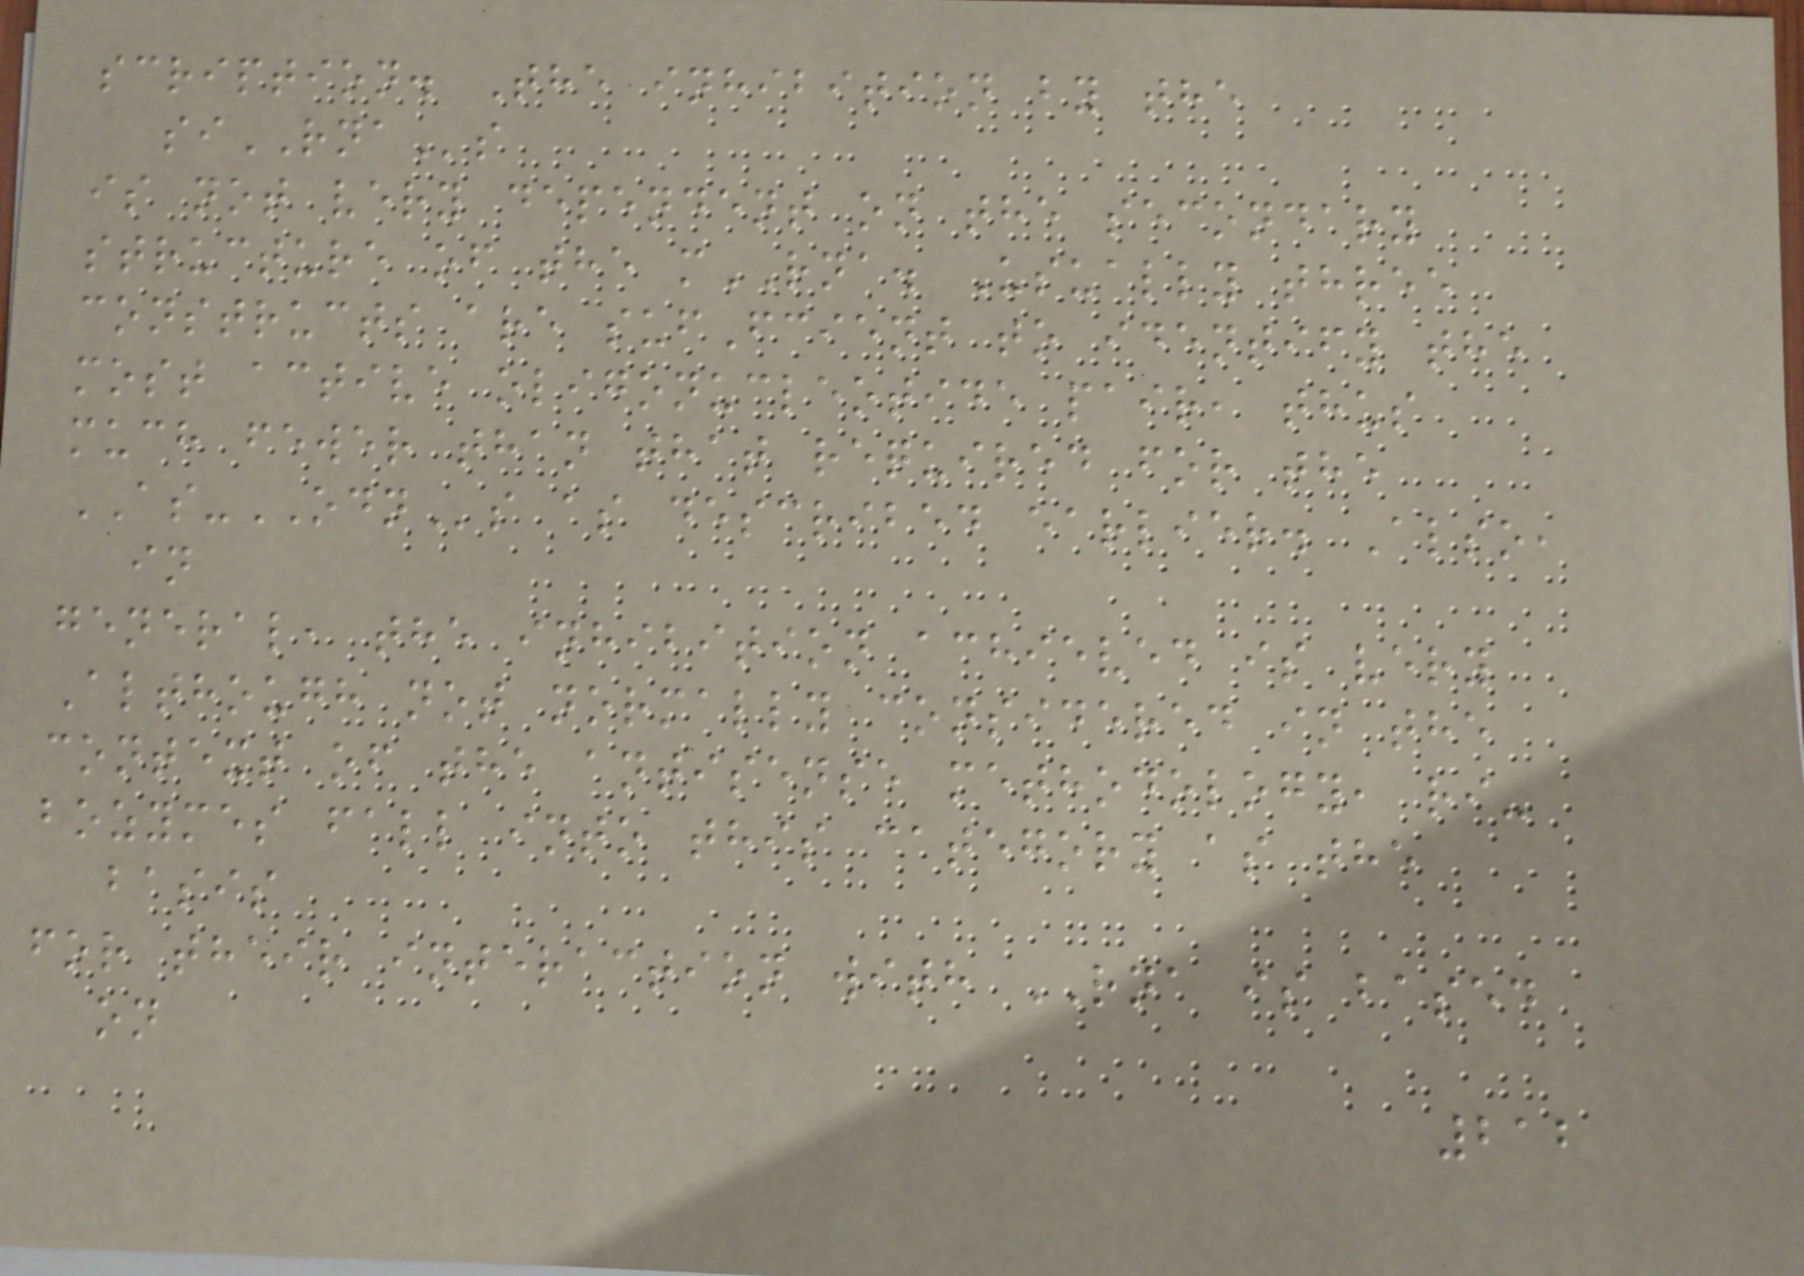scription. The inhibition by the
siRNAs
is not very dependent on the secondary
structure of the mRNA. Usually three
constructs are sufFcient to identify the
most active oligonucleotide pair, thus
much fewer than that required for the
AS-ODNs as described earlier. Also,
in
general, the inhibition achieved is very
Although not normally considered in the
context of the antisense methodology, ri-
bozymes fall into this category as the
basis
for their interaction with RNA is based
on
212
